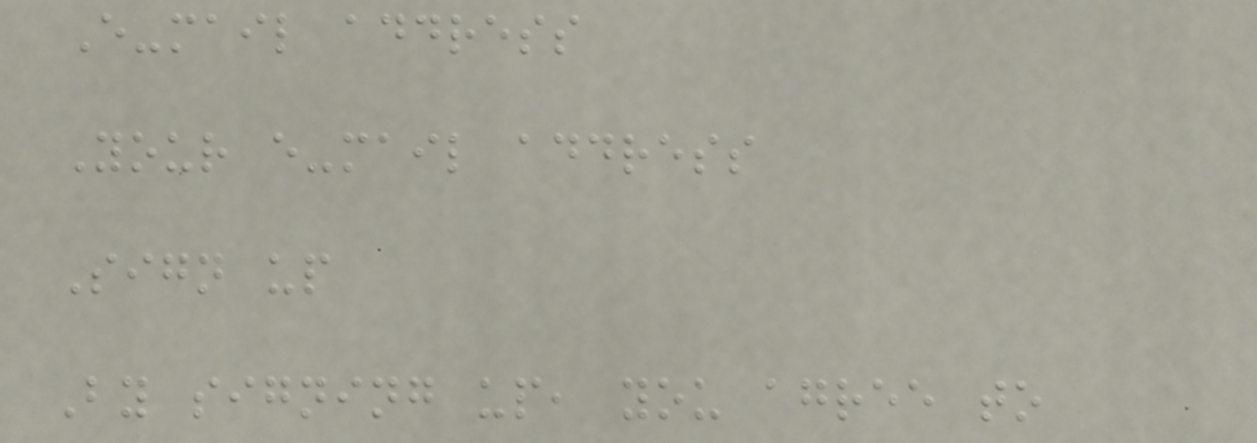E-mail address
Your e-mail address
Sign up
By signing up, you agree to
